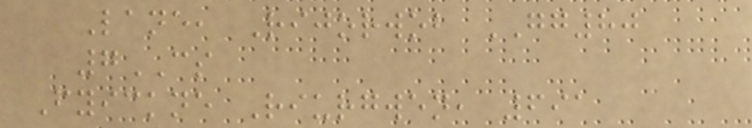Lane, Rijorwob GG80
7CS
Fyickne Riurgwen, 691
